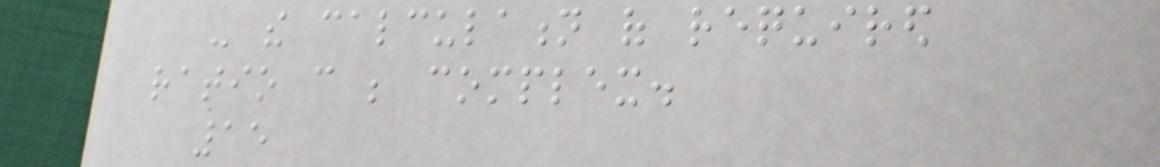- the calculation of required
ratio can be complex.
15
